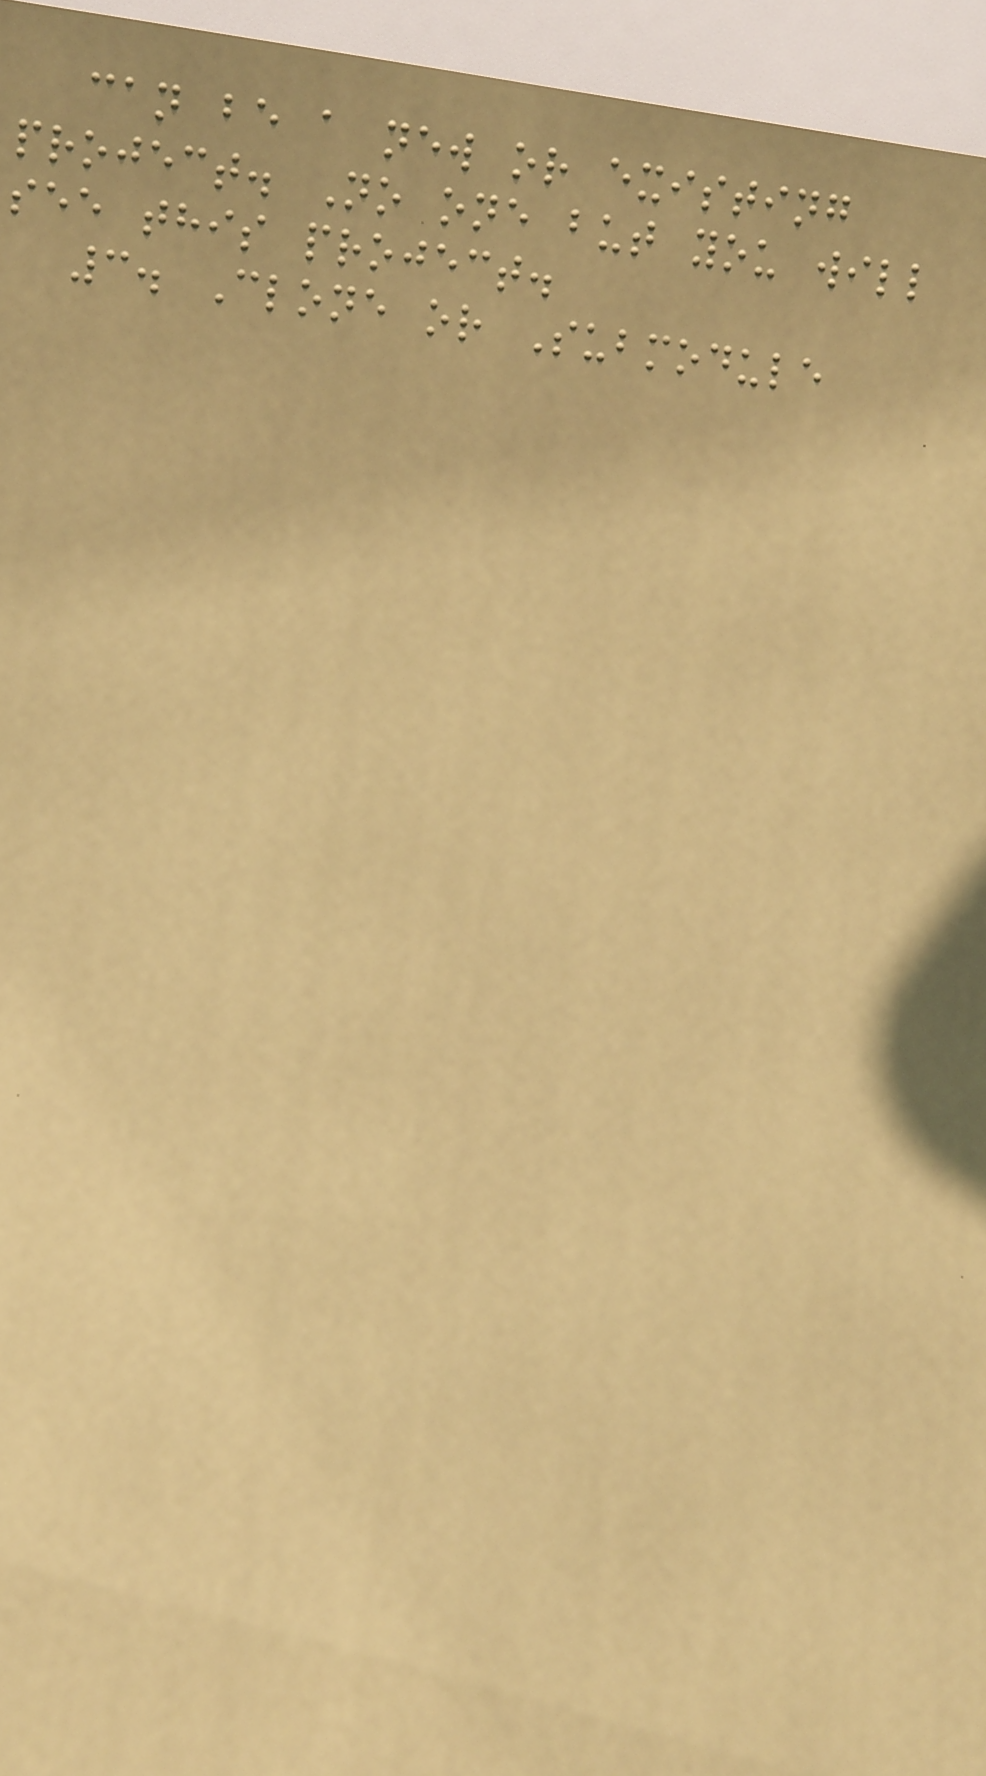can be a new or existing
project. No one but you will
see this project.
3. Clone or Submodule
